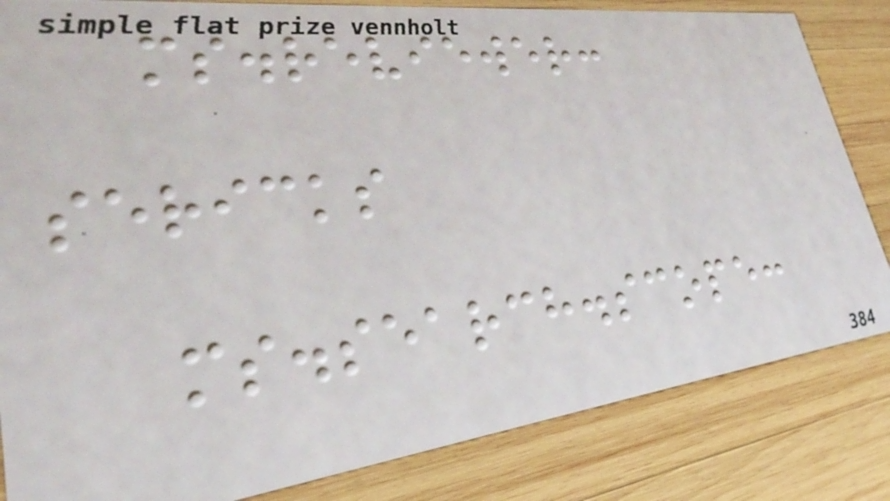ms.reviewer:
sericks
ms.search.scope:
